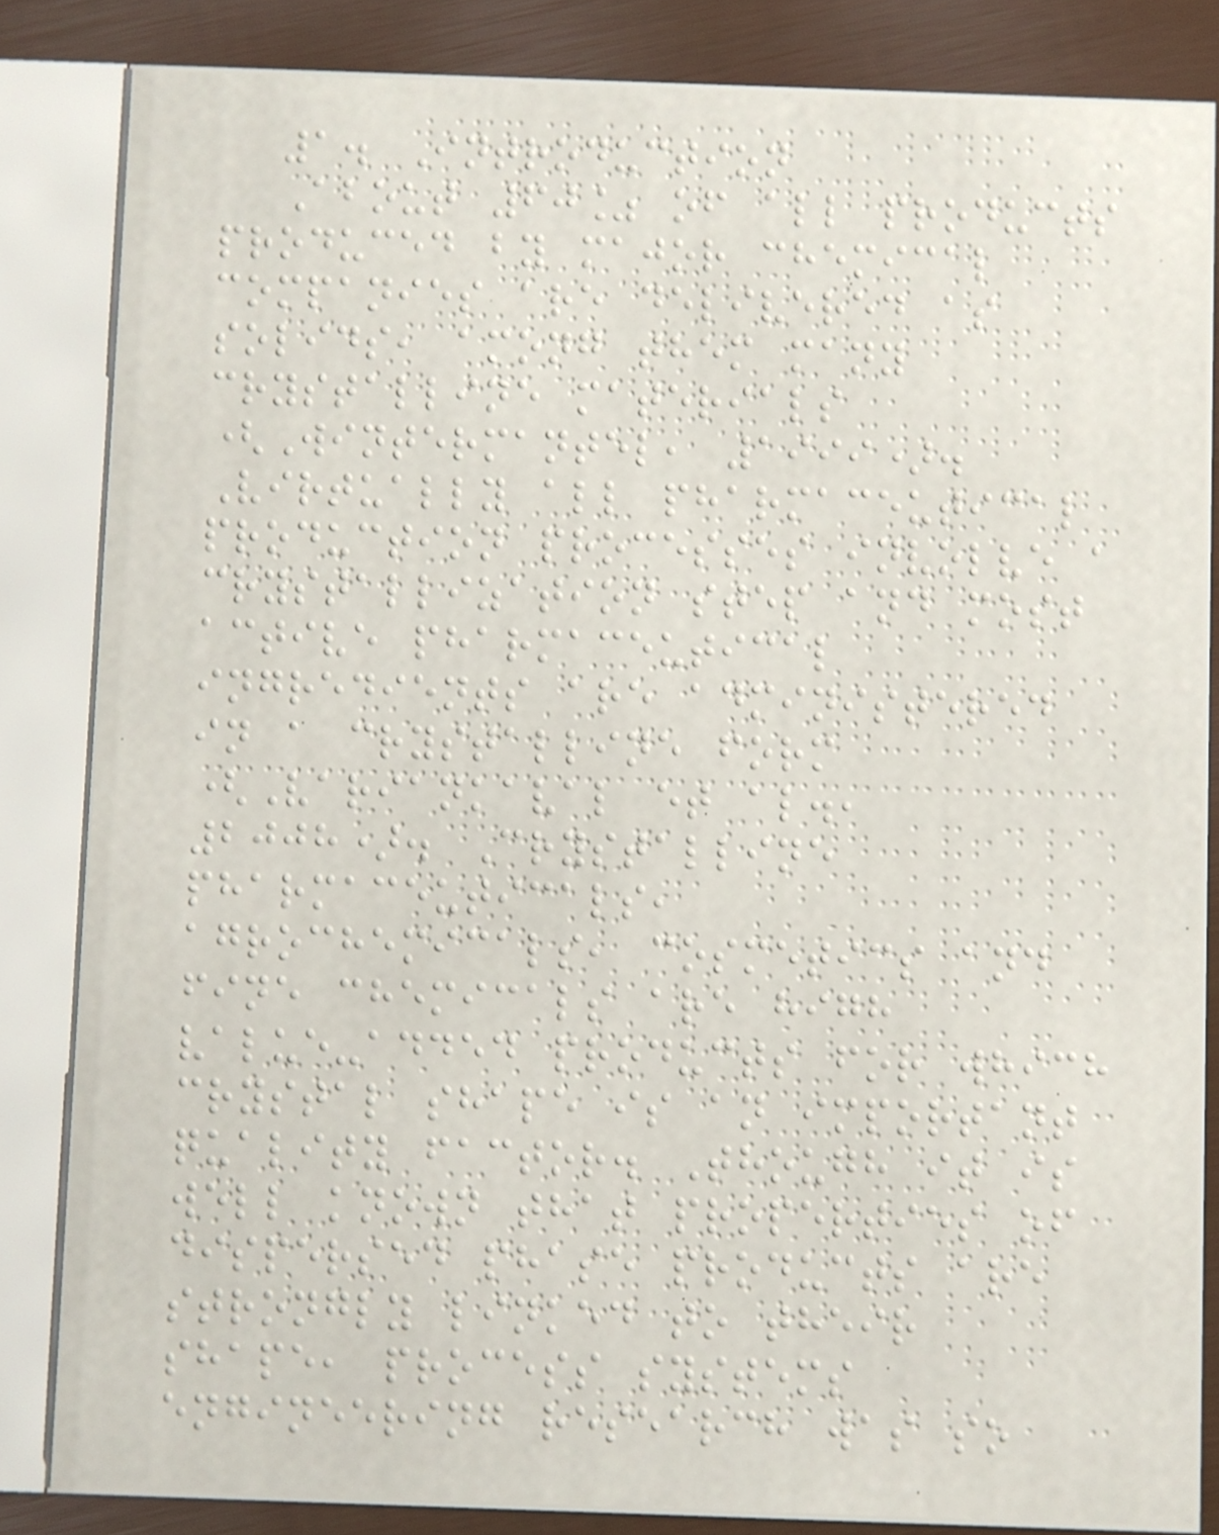1. Introduction
About 60% of all products
produced by major chemical
companies are delivered as
solids, among them many
crystalline materials
(Wintermantel, 1999).
Virtually all pharmaceutical
production processes involve a
crystallization step and most
active pharmaceutical
ingredients are administered
in a crystalline form
(Variankaval et al.,
2008). Crystalline
pharmaceuticals,
agrochemicals, cosmetics and
fine chemicals are high
value-added products for which
crystal shape is an important
quality factor. Though it is
well known that properties of
dispersed phase products are
strongly linked to their
shape, process systems
engineering research was so
